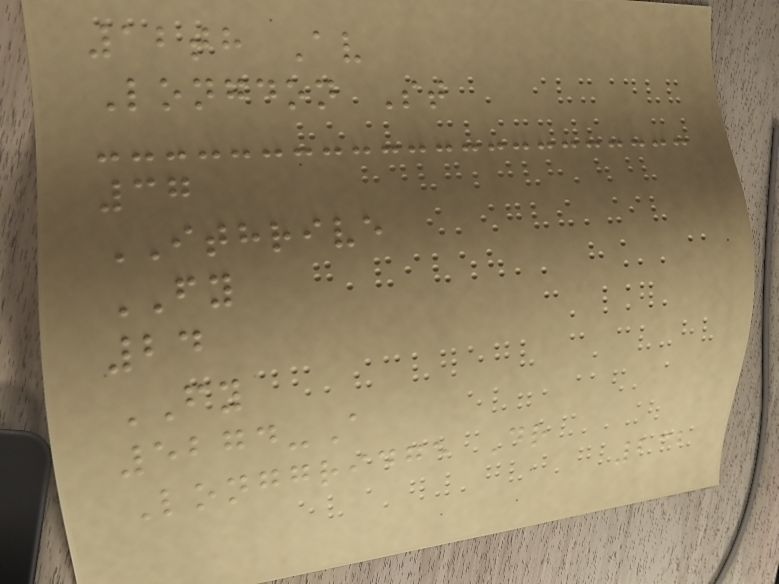12th Av
Longdon St
37
ITHRIVE
FY
24
FY
5274-A
Longgridge Dr
232
